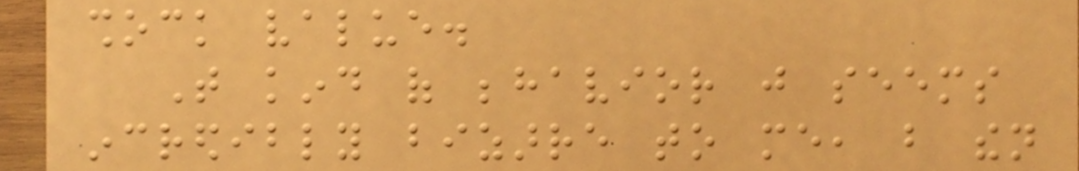shock value.
That kind of behavior just seems
incredibly bizarre to me, but then
